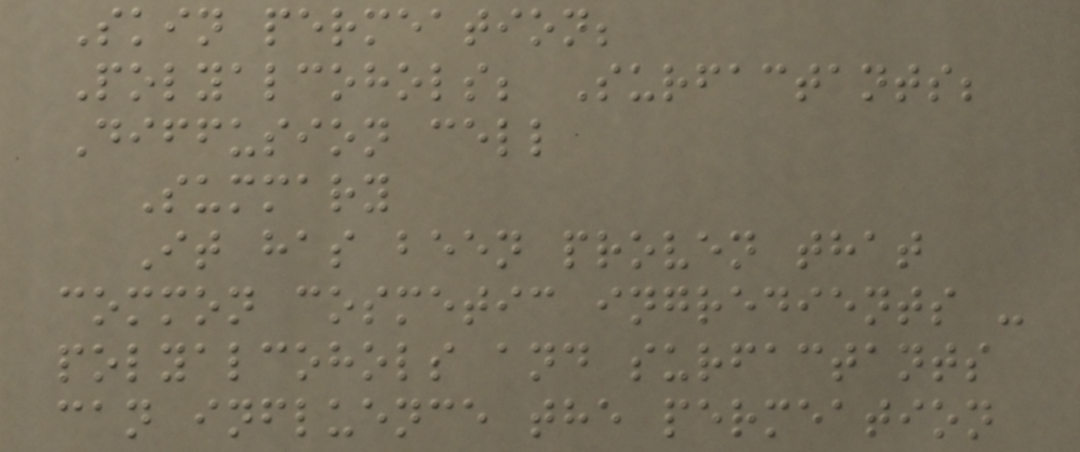Skin permeation;
Polyalcohols; Surfactants;
Diffusion cell
Summary
It has been proven that
common cosmetic ingredients -
polyalcohols and surfactants
can influence the permeation
